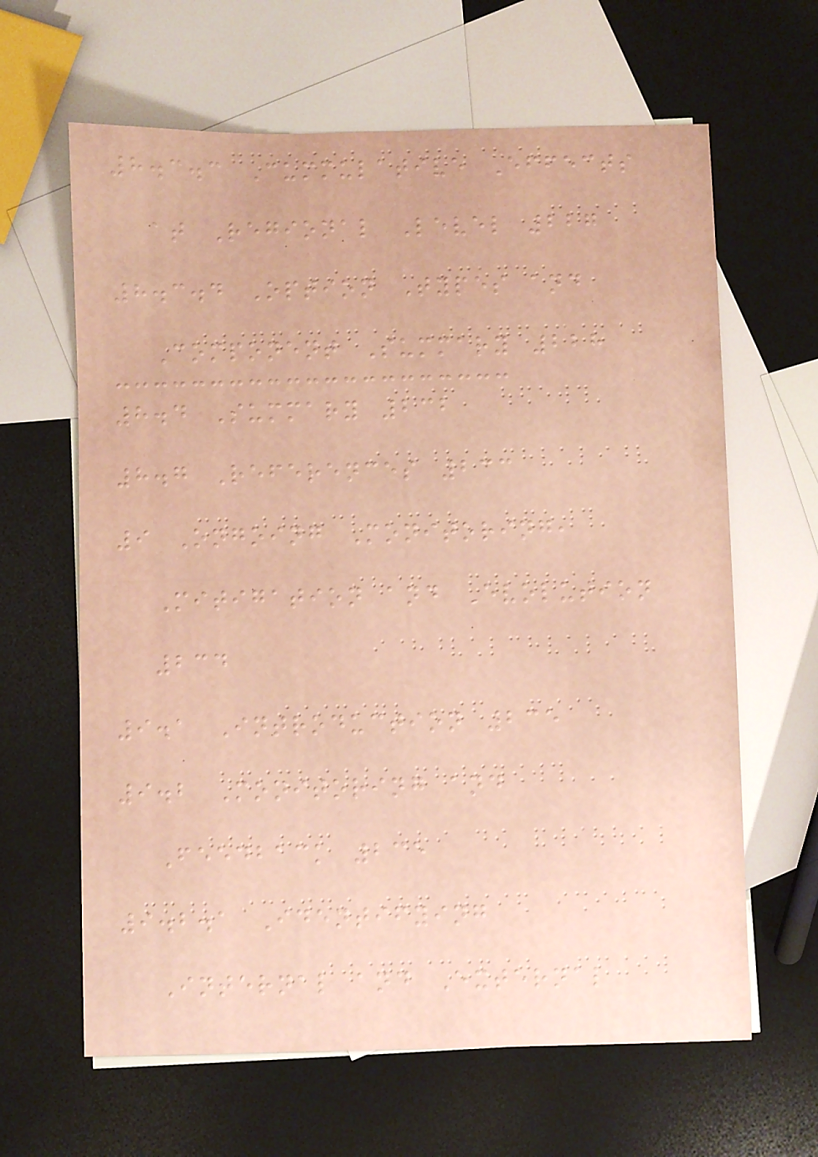8.3.3 Cummulative Effects
at Regional Level 227
8.3.4 Option Types and
Component Summary 228
8.4 Summary 232
8.7 References 233
9 Ongoing Monitoring,
Mitigation and Evolution
234
9.1 Introduction 235
9.2 Monitoring and
Feedback 235
9.2.1 Identifying
Internal and External
